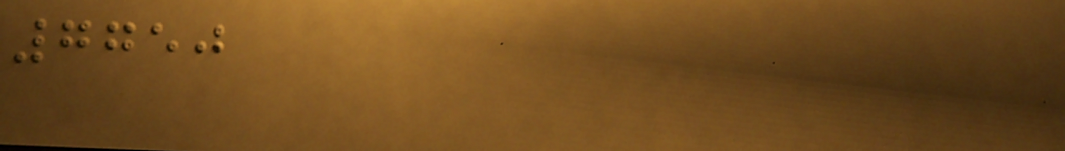7750
